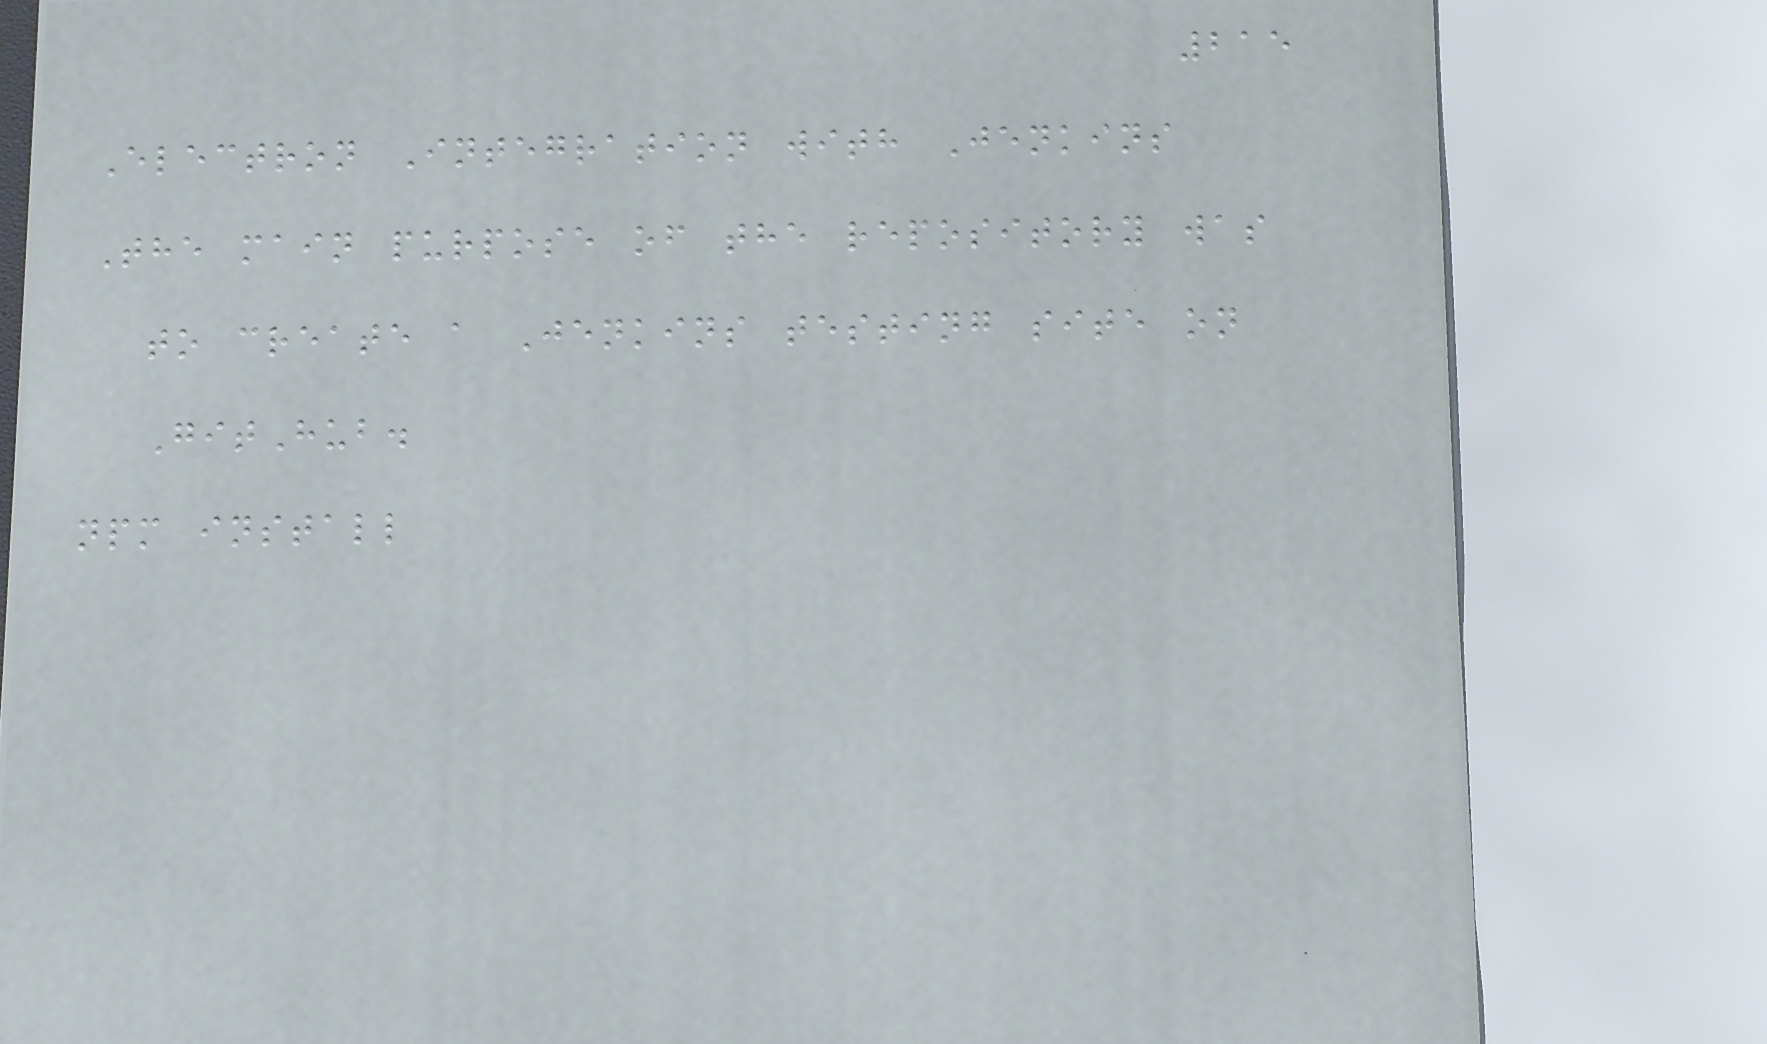215
Electron Integration with Jenkins
The main purpose of the repository was
to create a Jenkins testing site on
GitHub.
npm install
